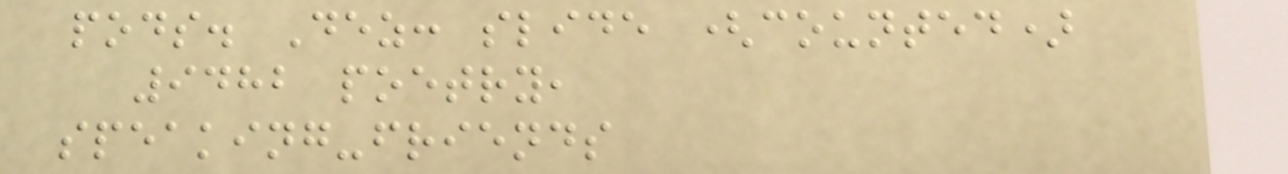pods. Dez: slide (counted)
9482 poetry,
speaking-friends
